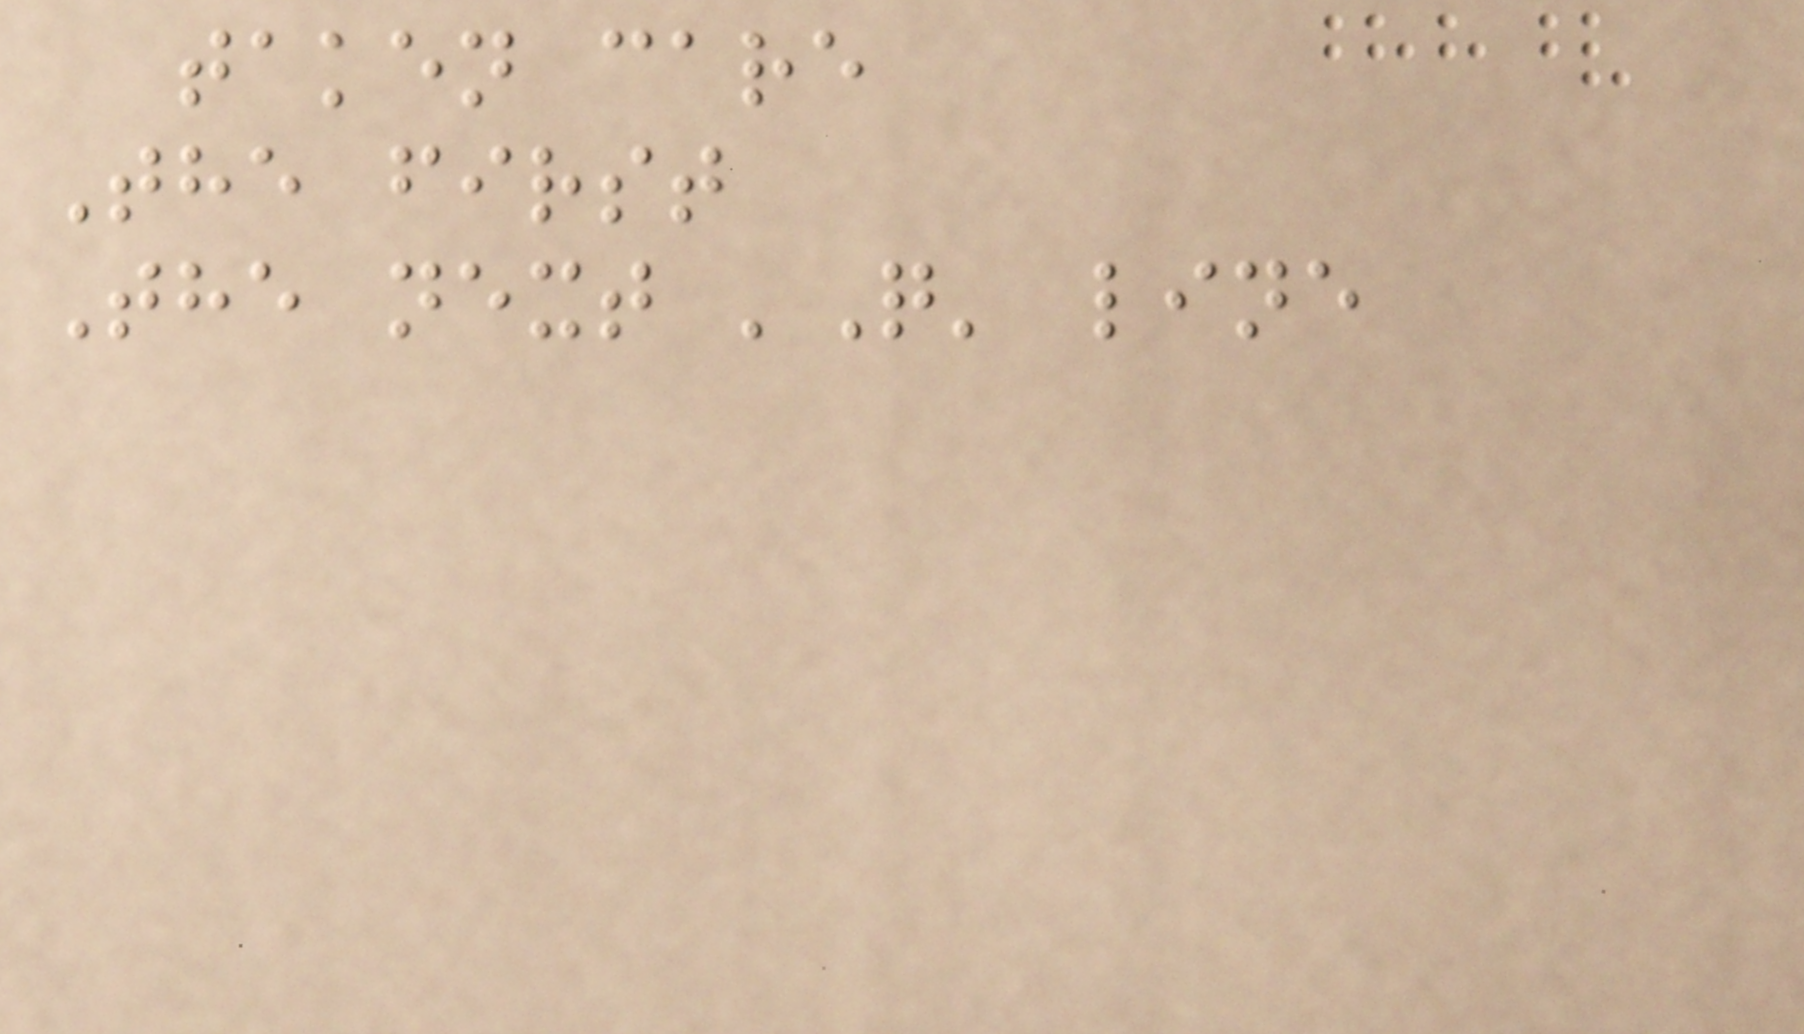taken care
The first
The next 'Q' line
